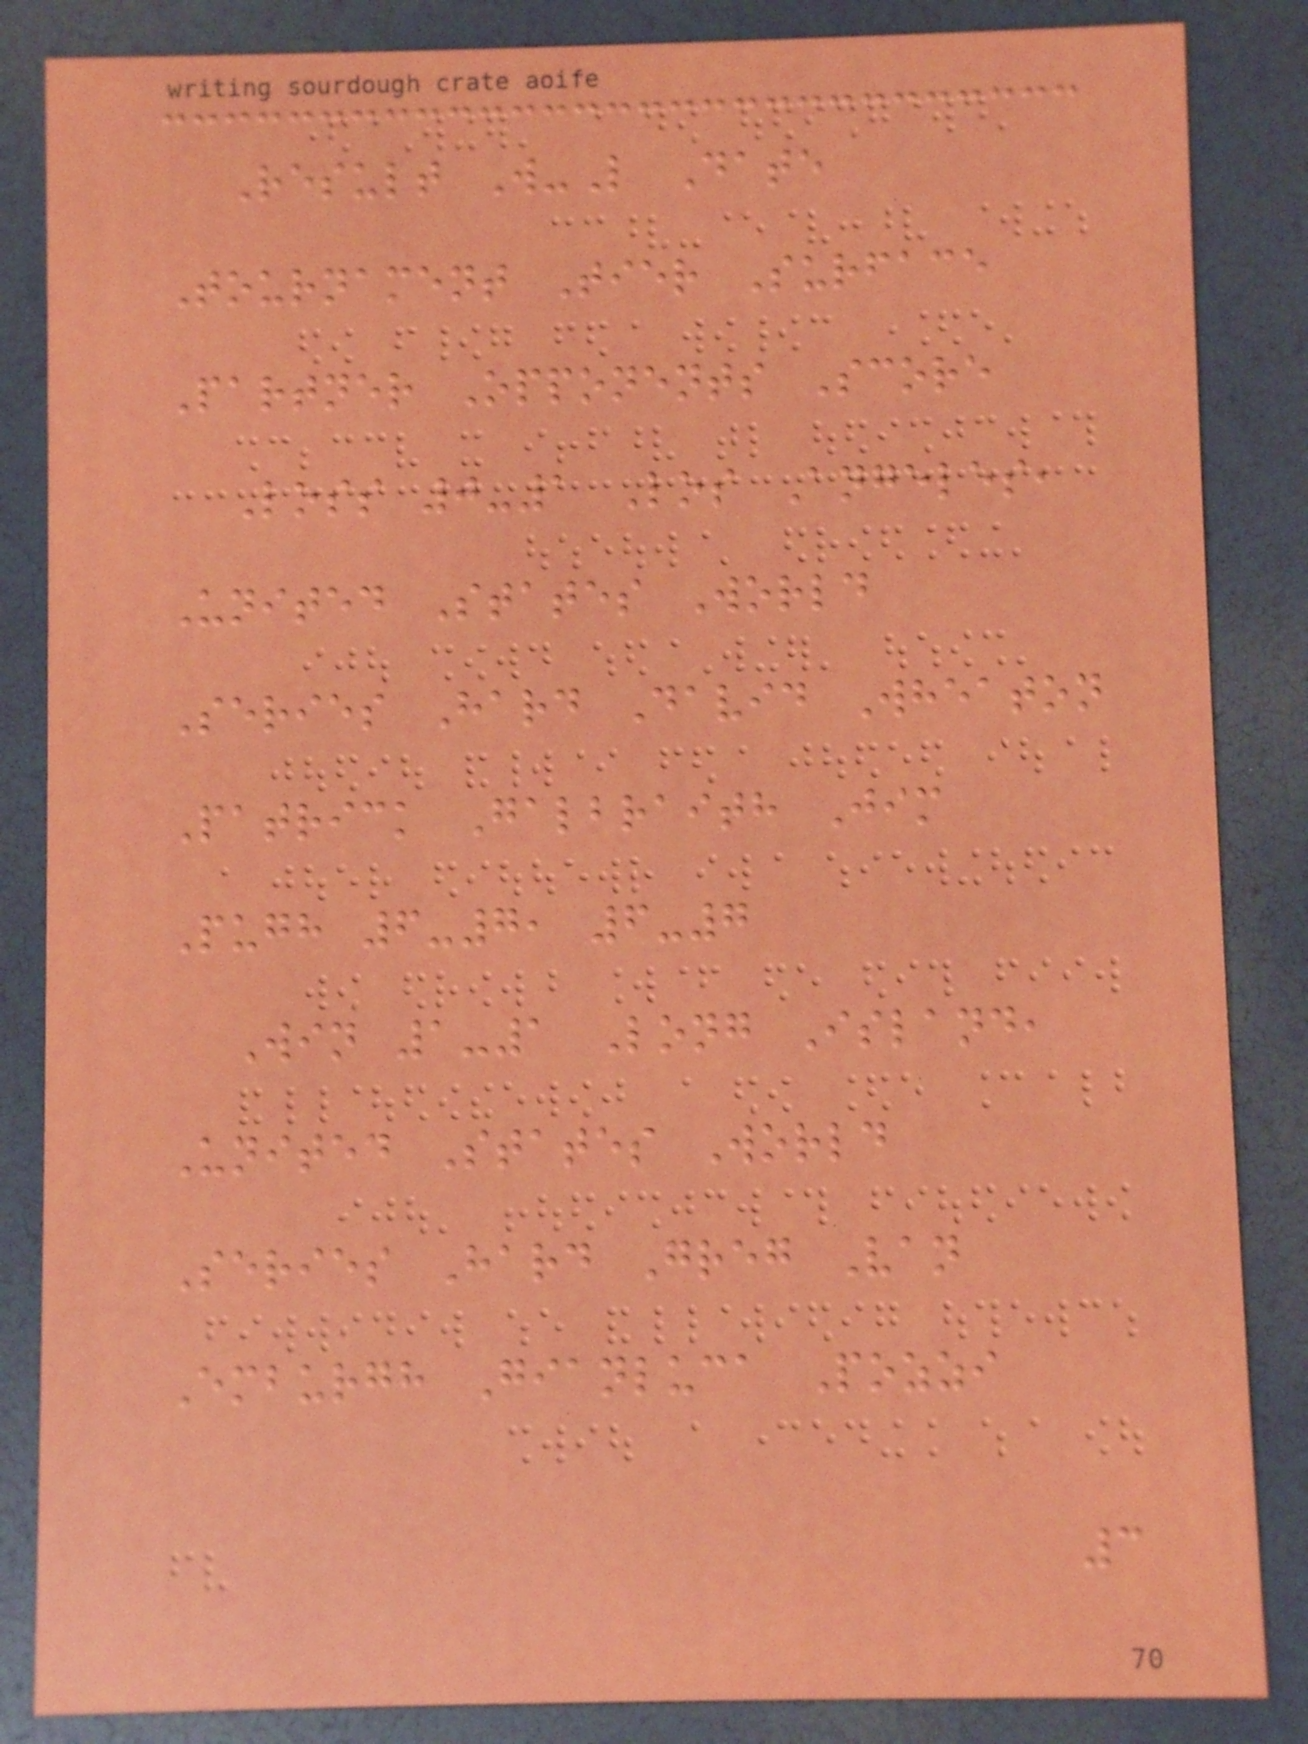Result W-L Date
Tournament Tier Surface
Partner Opponents Score
Loss 0-1 Los Angeles,
United States World
Series Hard David Wheaton
Patrick Galbraith Jim
Pugh 6-7, 6-7
Win 1-1 Long Island,
United States World
Series Hard Greg Van
Emburgh Gianluca Pozzi
3
